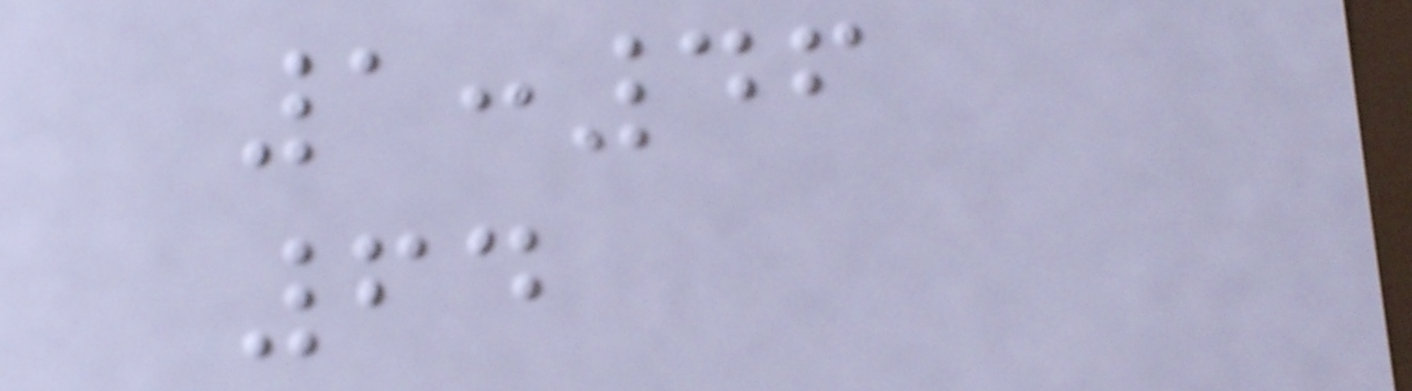1:46
64
